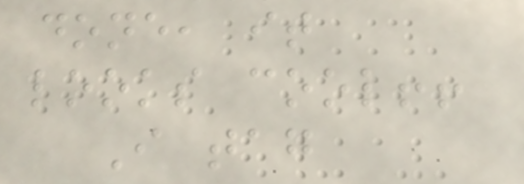done, it
looks cool!!
I tag
